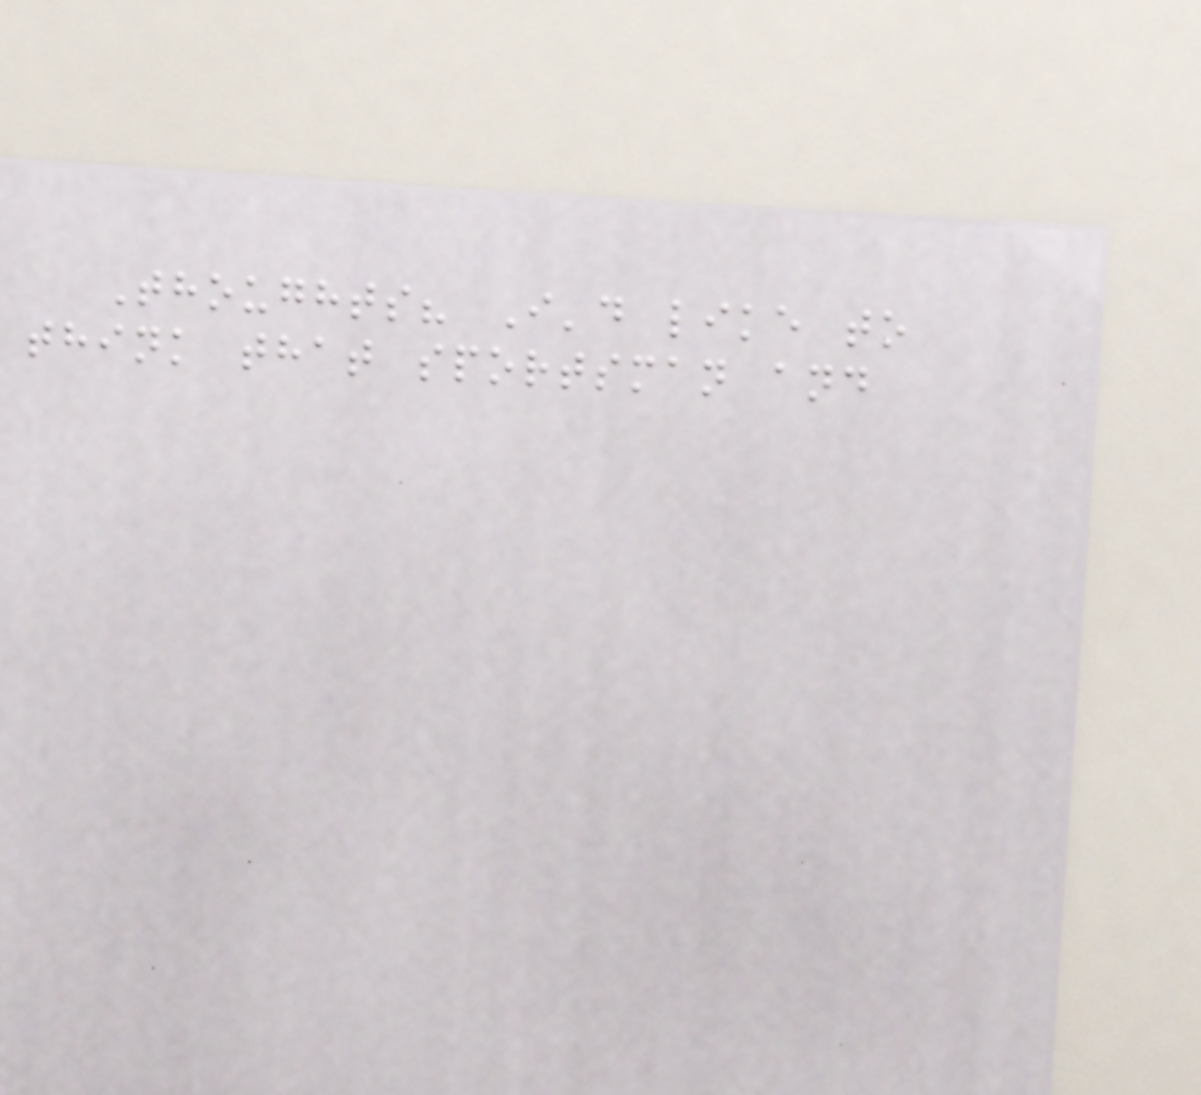Thoughts? I'd like to
think that sportsman and
